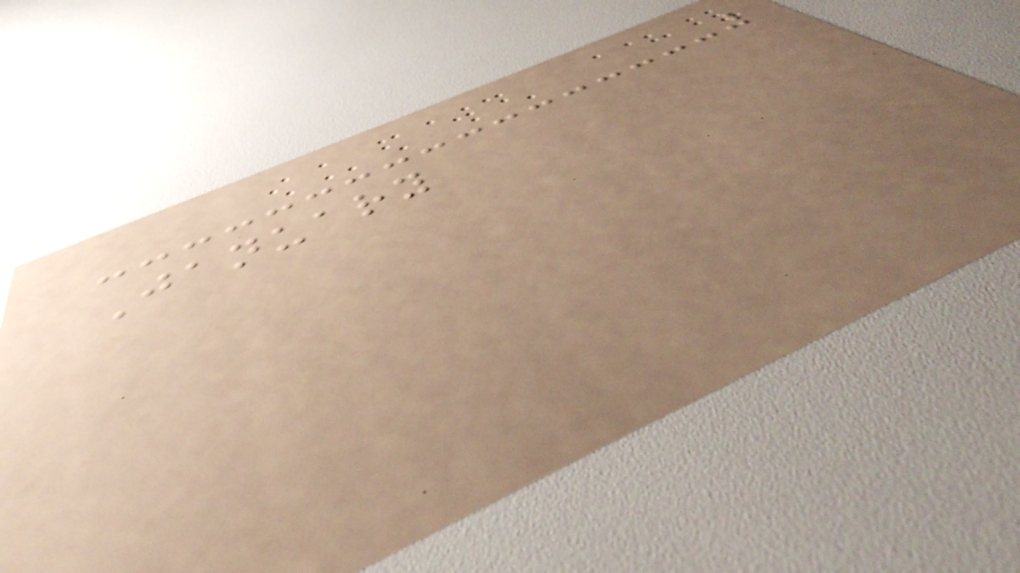January
